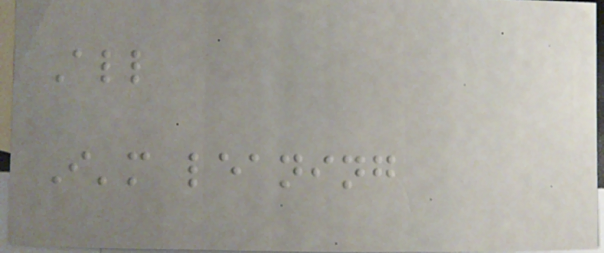All
I'm leaning
